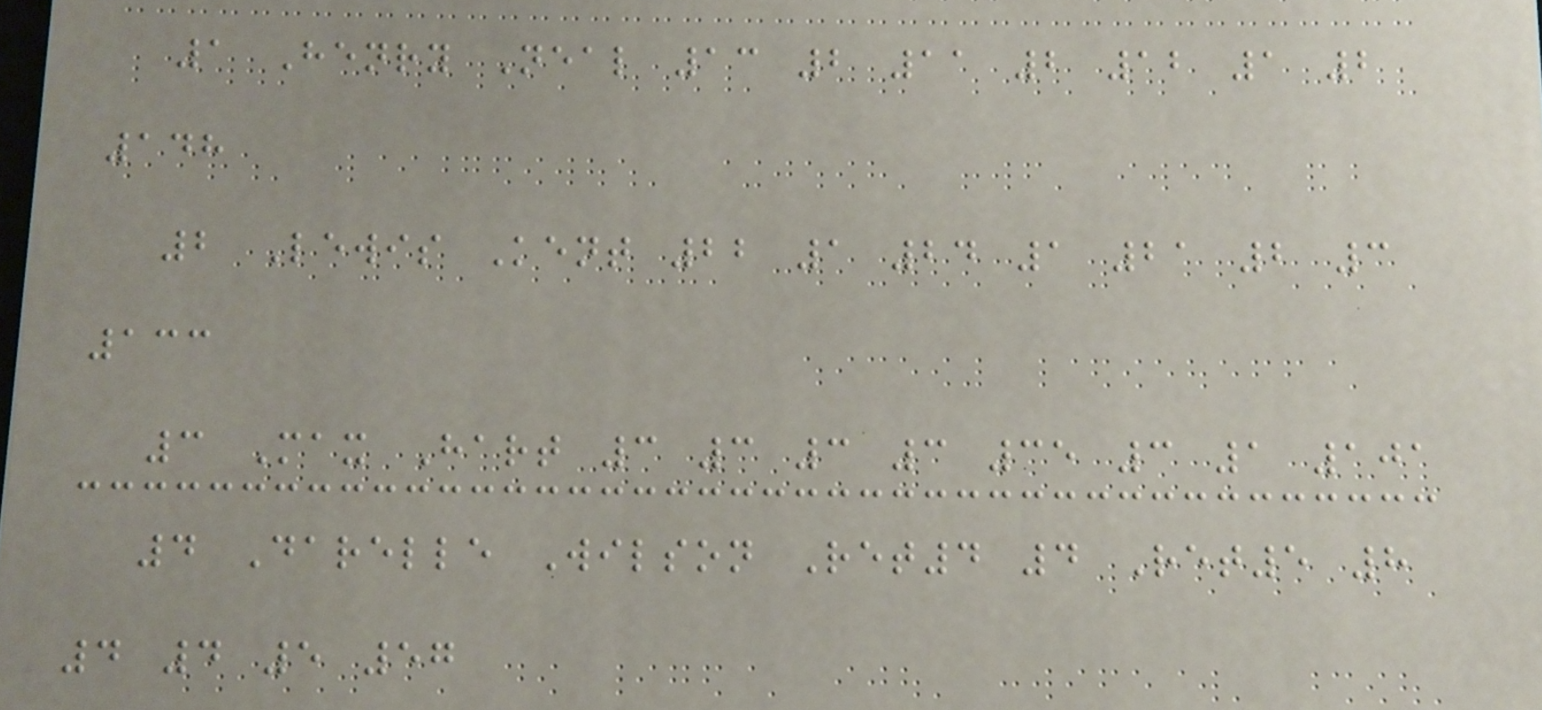1 Henry Neal 13 2 11 2 12 1 2
148
2 Lewis Kent 22 1 24 1 21 2 3
133
3 Max Hart 3 3 3 3 35 3 1 101
4 Darelle Wilson Ret4 4 Ret5 8
4 4 5 57
